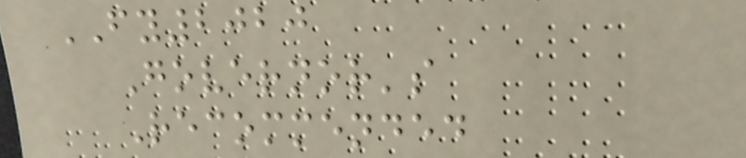FY2020
Governor's
Recommended
